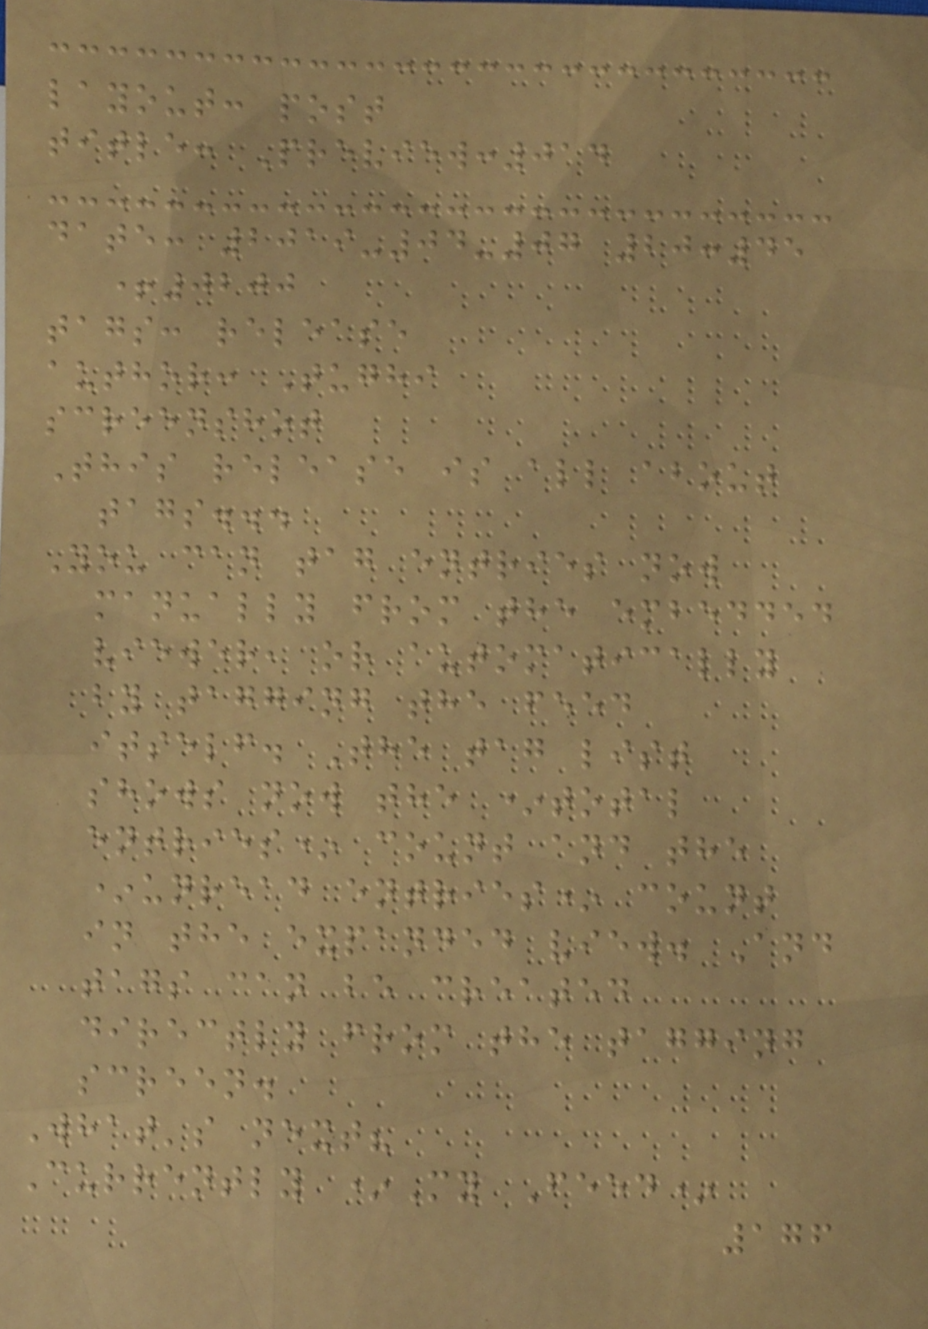layout: post
title: Preview:014
date: 2019-04-07 20:45
+0200
tags: release
author: Tughi
screenshot
This release is all about
tags...
You can tag entries now
manually from the embedded
viewer, or automatically
by tagging the feed
itself. The tag list
shows now the *total
entries* count and the
*unread entries* count
in the expanded view. And
tags can be created
directly from the tagging
screen.
What's next?
Currently *My Feed*
176
